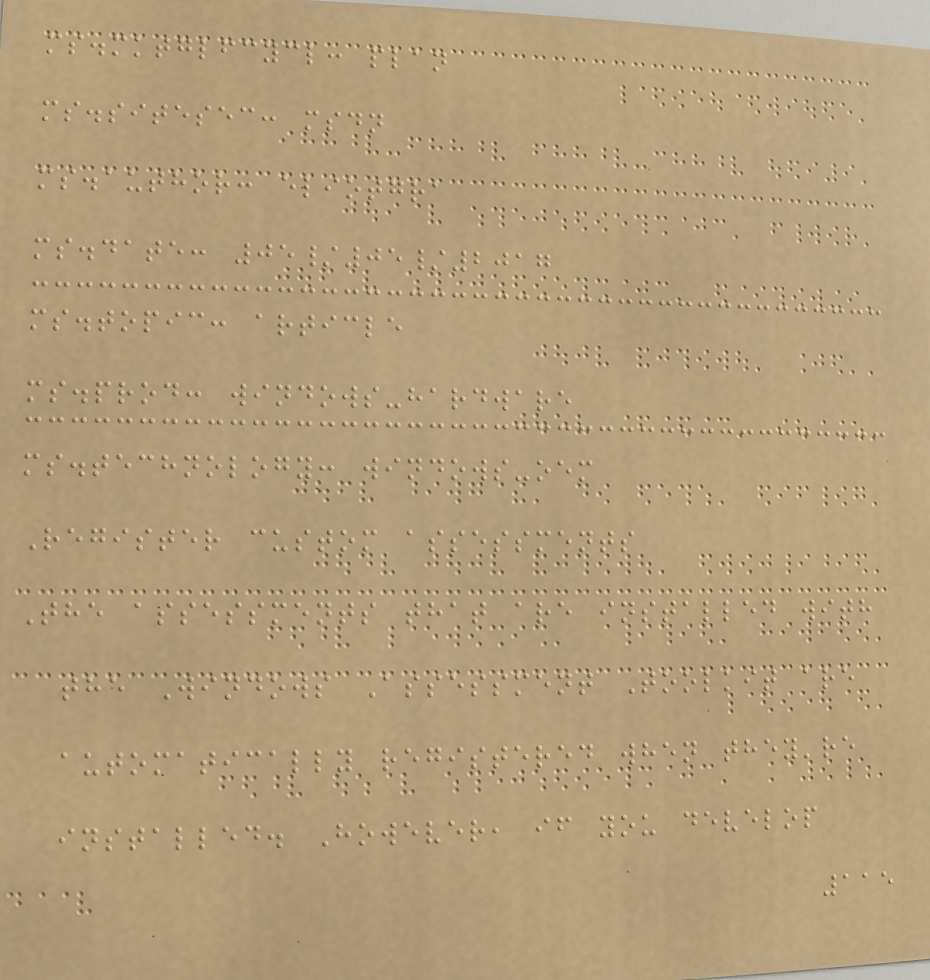ms.mktglfcycl: plan
ms.sitesec: msdn
ms.author: eliotgra
ms.date: 05/05/2017
ms.topic: article
ms.prod: windows-hardware
ms.technology: windows-oem
Register custom assessments
The assessments that are installed with
the Windows Assessment Toolkit are
automatically registered when they're
installed. However, if you develop
115
